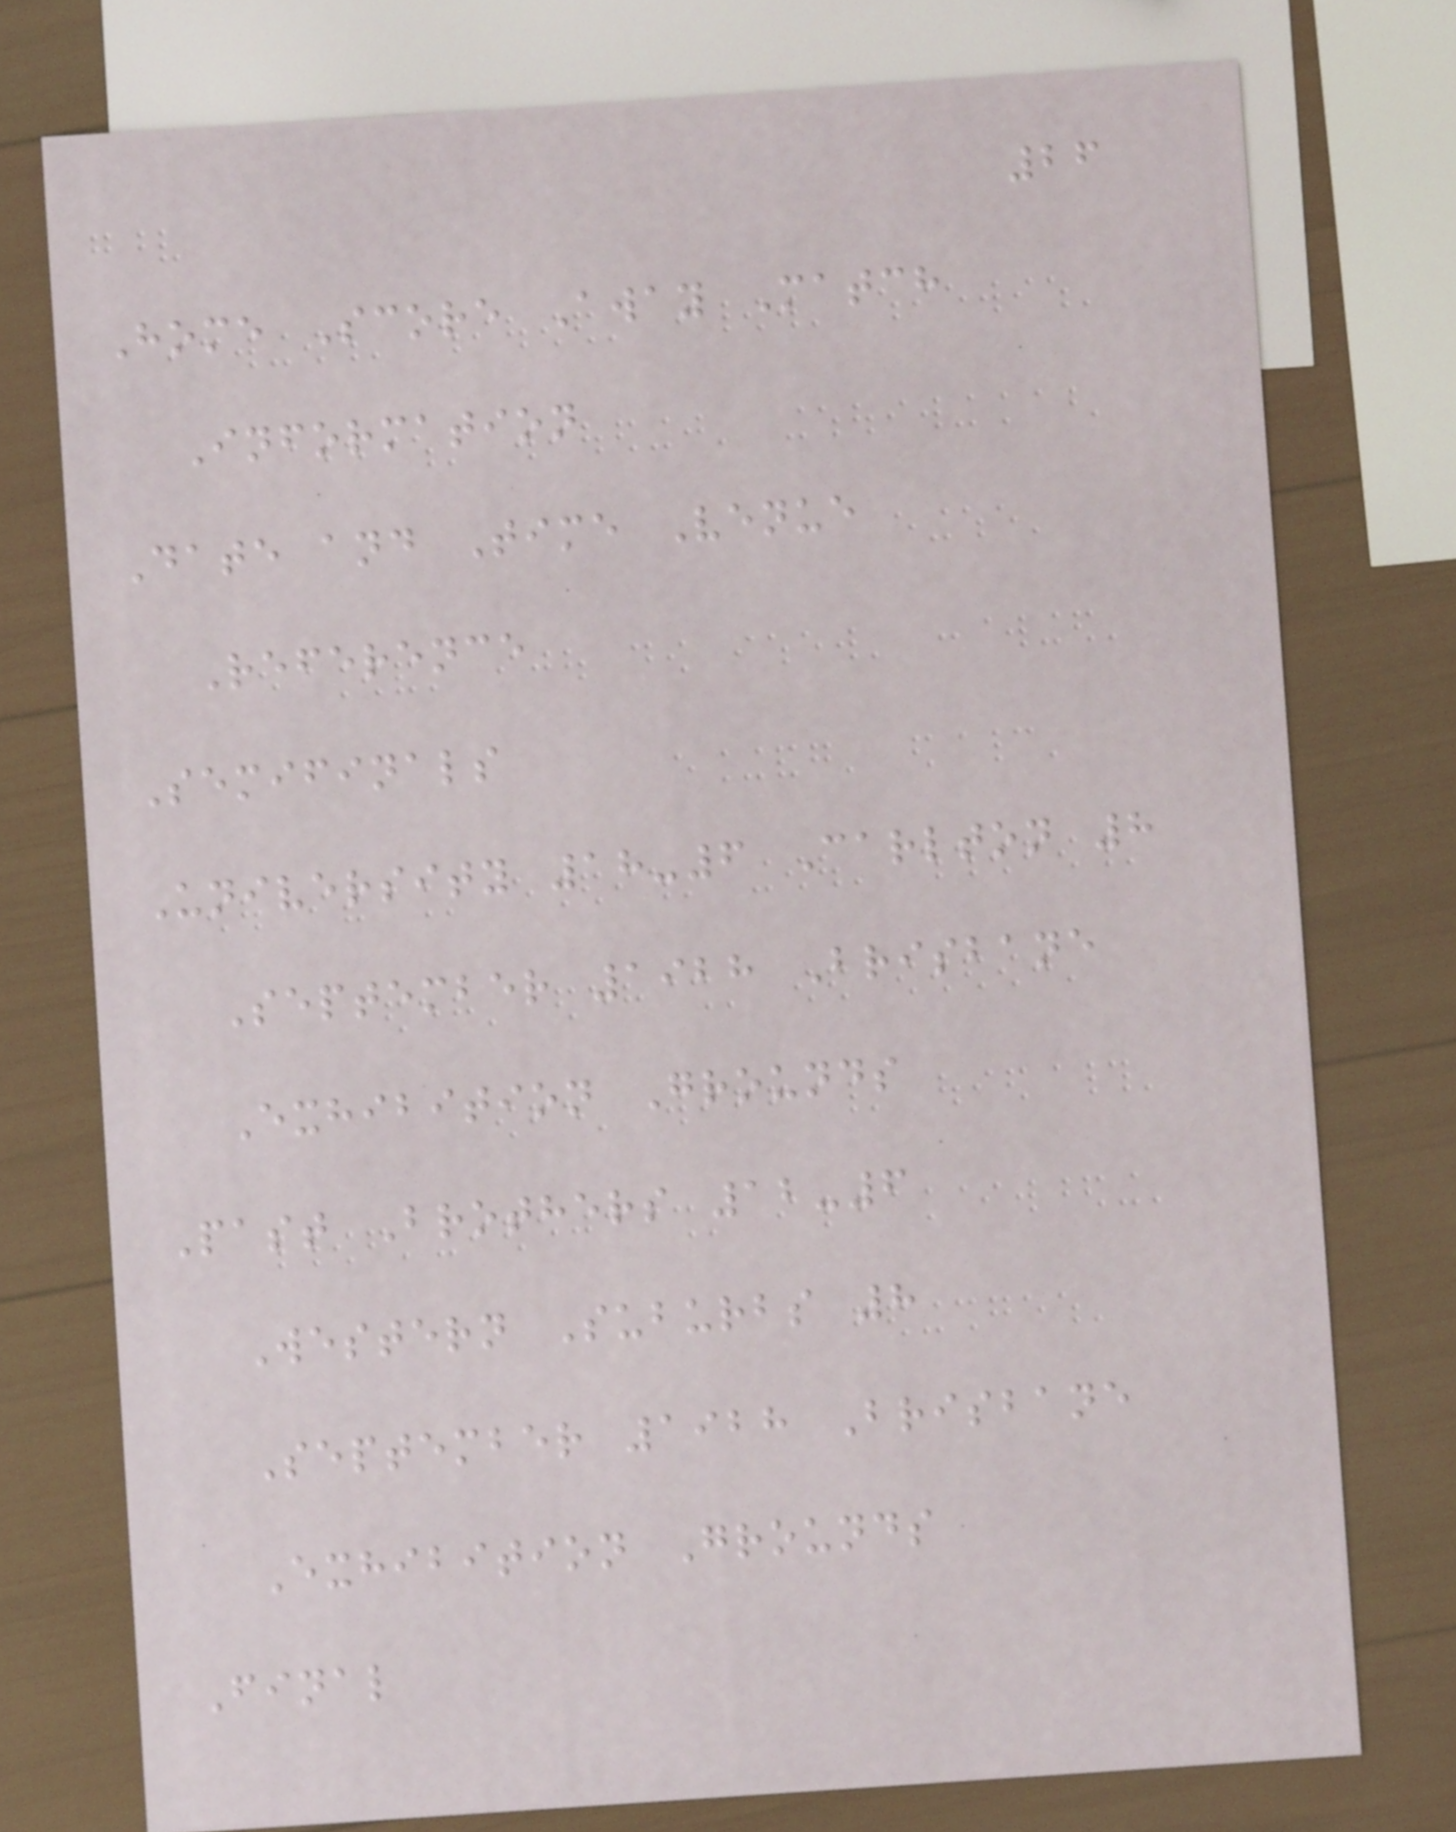26
Home Score Away Match
Information
Date and Time Venue
Reference
Semifinals
University 18-6 Carlton 8
September 1928 Brisbane
Exhibition Grounds
Past Brothers 12-6
Western Suburbs 8
September 1928 Brisbane
Exhibition Grounds
Final
